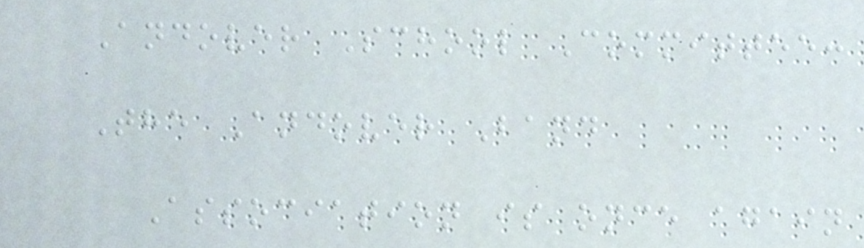Andover School Committee:
The Andover Band
Association is once again
